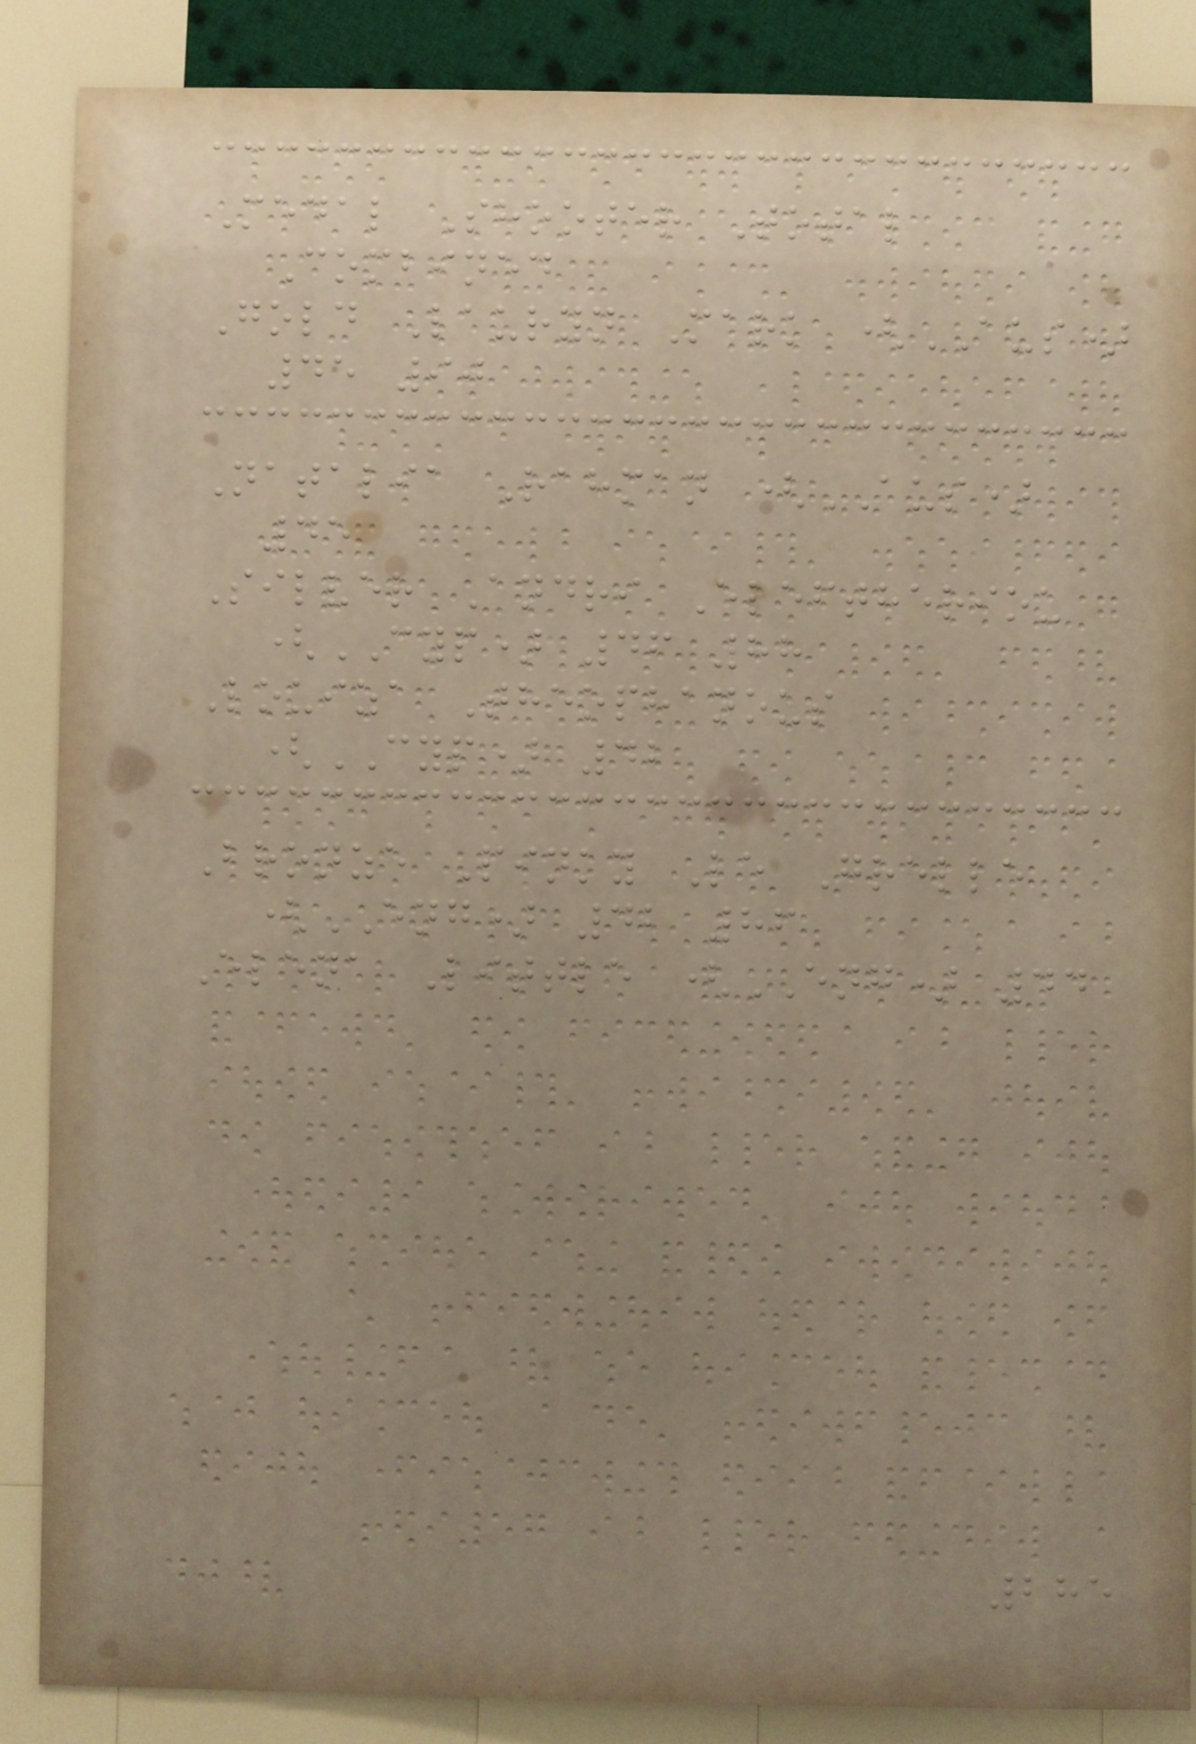Medal Shooter Total
Combined
Gold Lauryn Mark (AUS)
45 90
Natalia Rahman (AUS)
45
Silver Andri Eleftheriou
(CYP) 46 88
Louiza Theophanous
(CYP) 42
Bronze Pinky Le Grelle
(ENG) 42 86
Elena Little (ENG) 44
285
